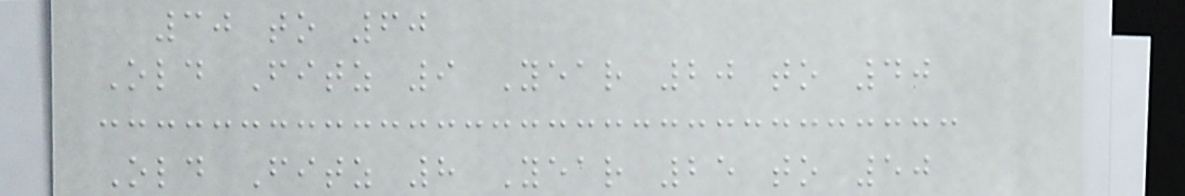30 to 60
Old Fitz 9 Year 20 to 40
Old Fitz 8 Year 25 to 50
